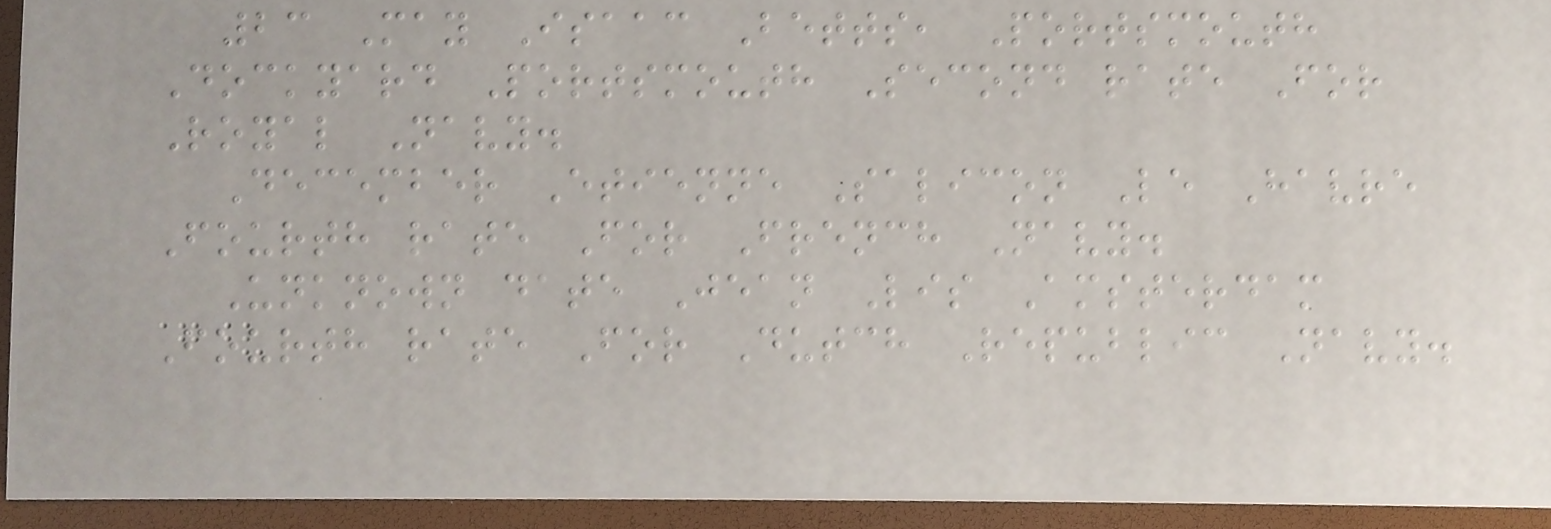23 May Isaac Betts, Portsmouth
Dockyard Portsmouth Second rate For
Royal Navy.
December Etienne Salicon Le Havre
Fourth rate For French Navy.
Unknown date Jean Lis Amsterdam
Fourth rate For Dutch Republic Navy.
